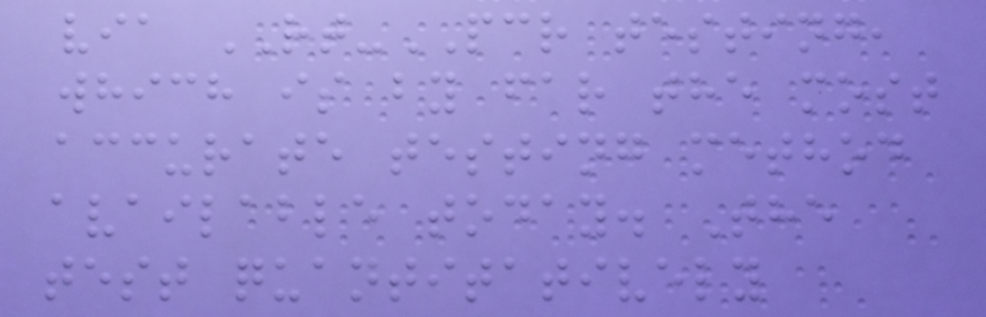via RT-PCR testing,
which is by far the most
accurate testing method
available today. The
test quantitatively
